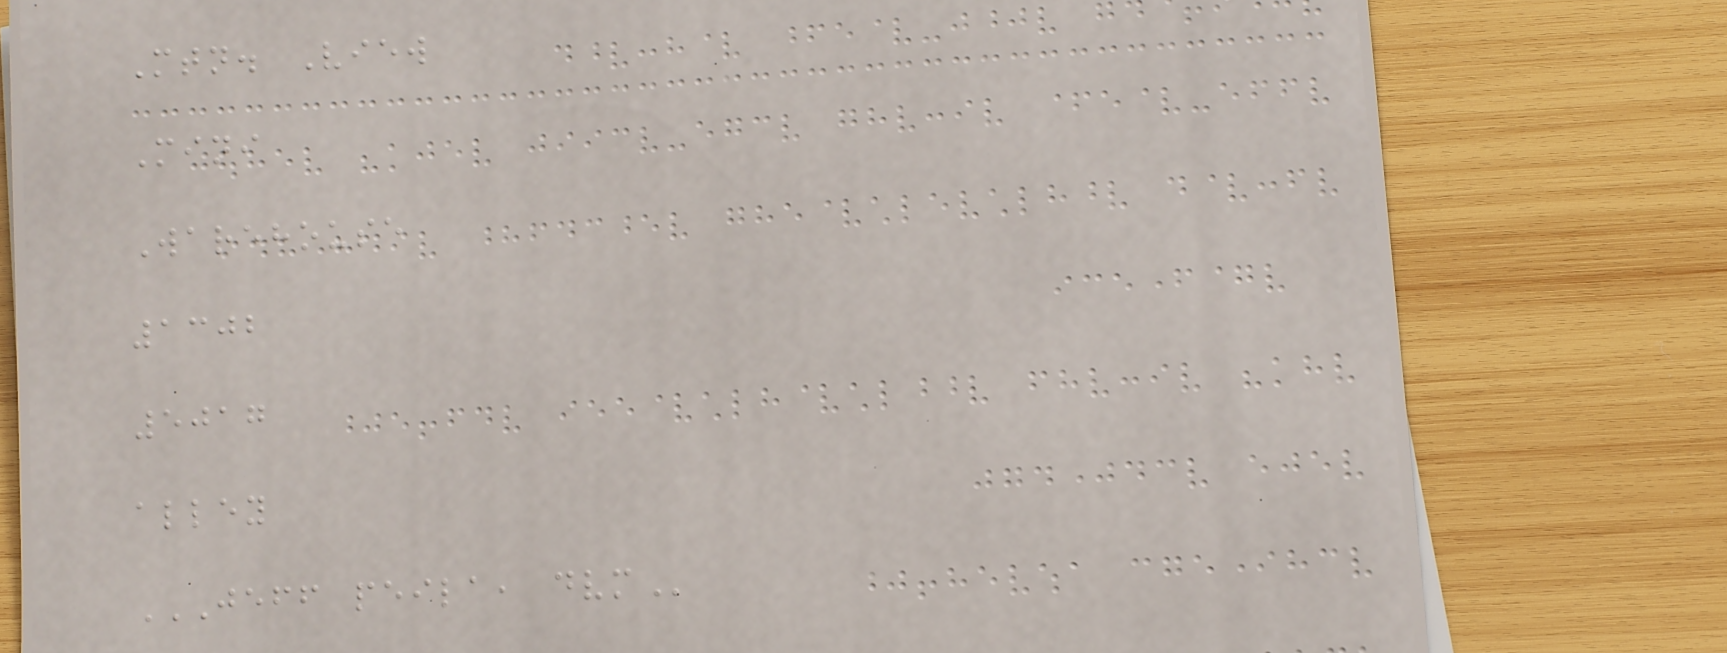Mtn. View
Mini
Warehouse
1302
5017
alley
JEFF PEILA, DVM
